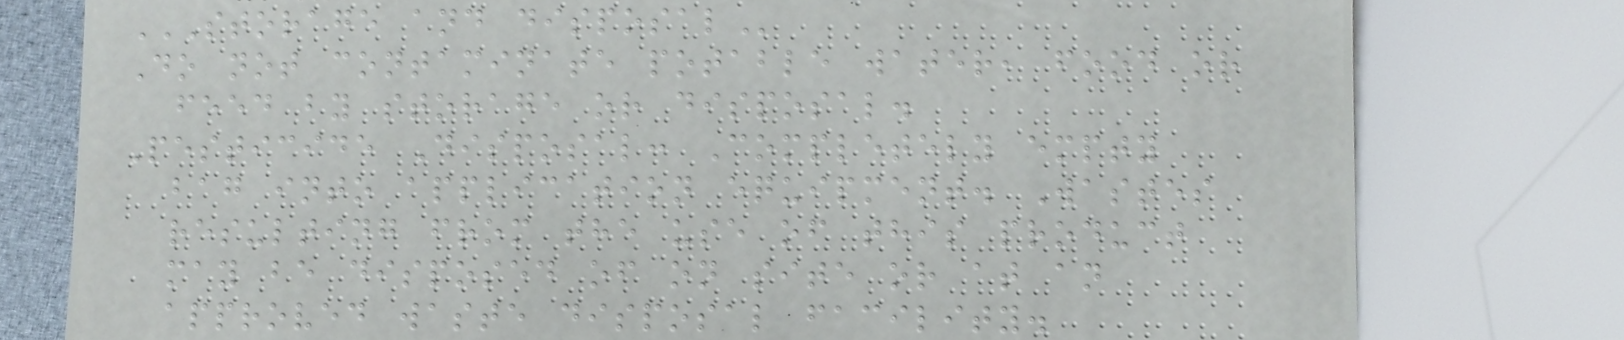STORAGE AND DISPOSAL
Do not contaminate potable water, food or
feed by storage or disposal.
Pesticide Disposal: Completely empty
bag into application equipment. Wastes
resulting from the use of this product
may be disposed of on site or at an
approved waste disposal facility.
